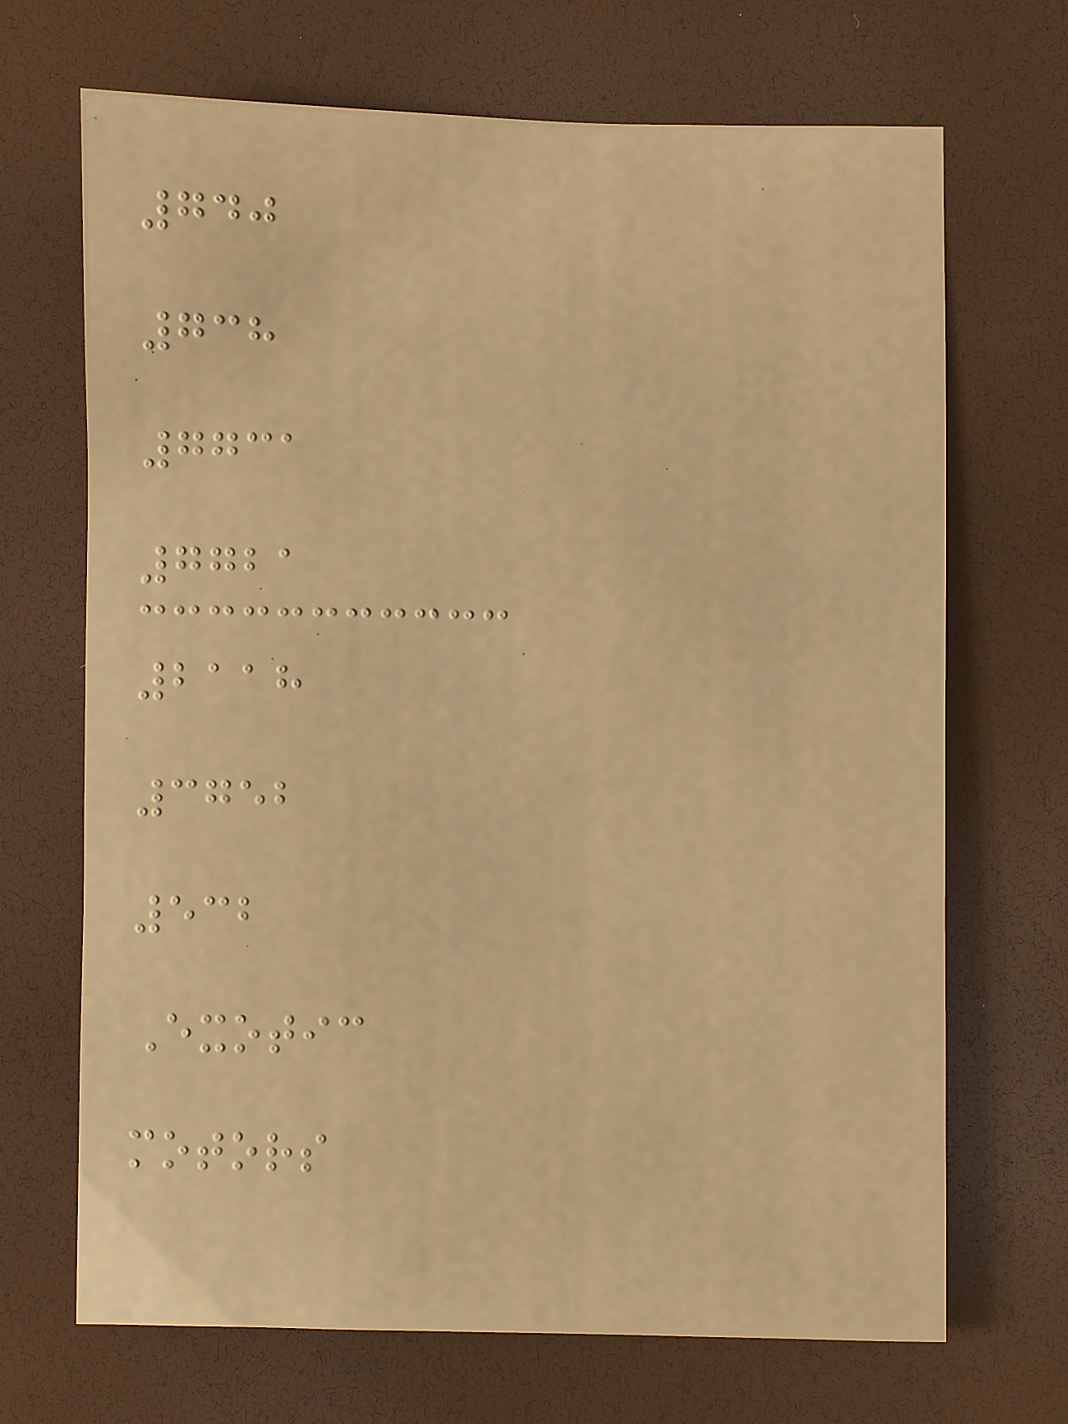740
738
7731
7721
2118
3752
532
Exotic
motors
